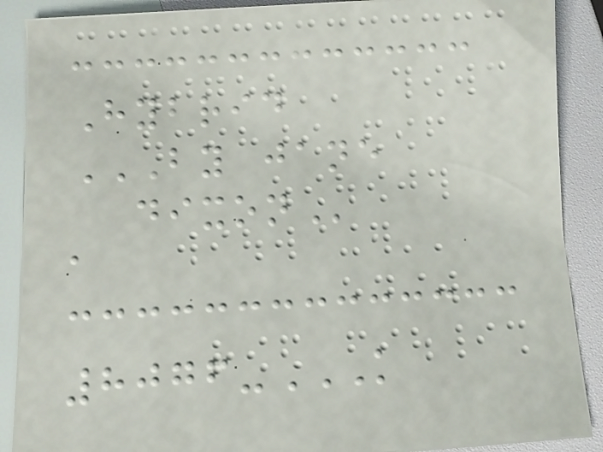Hybrid
BY JANE
DIXON
a
8076-K
